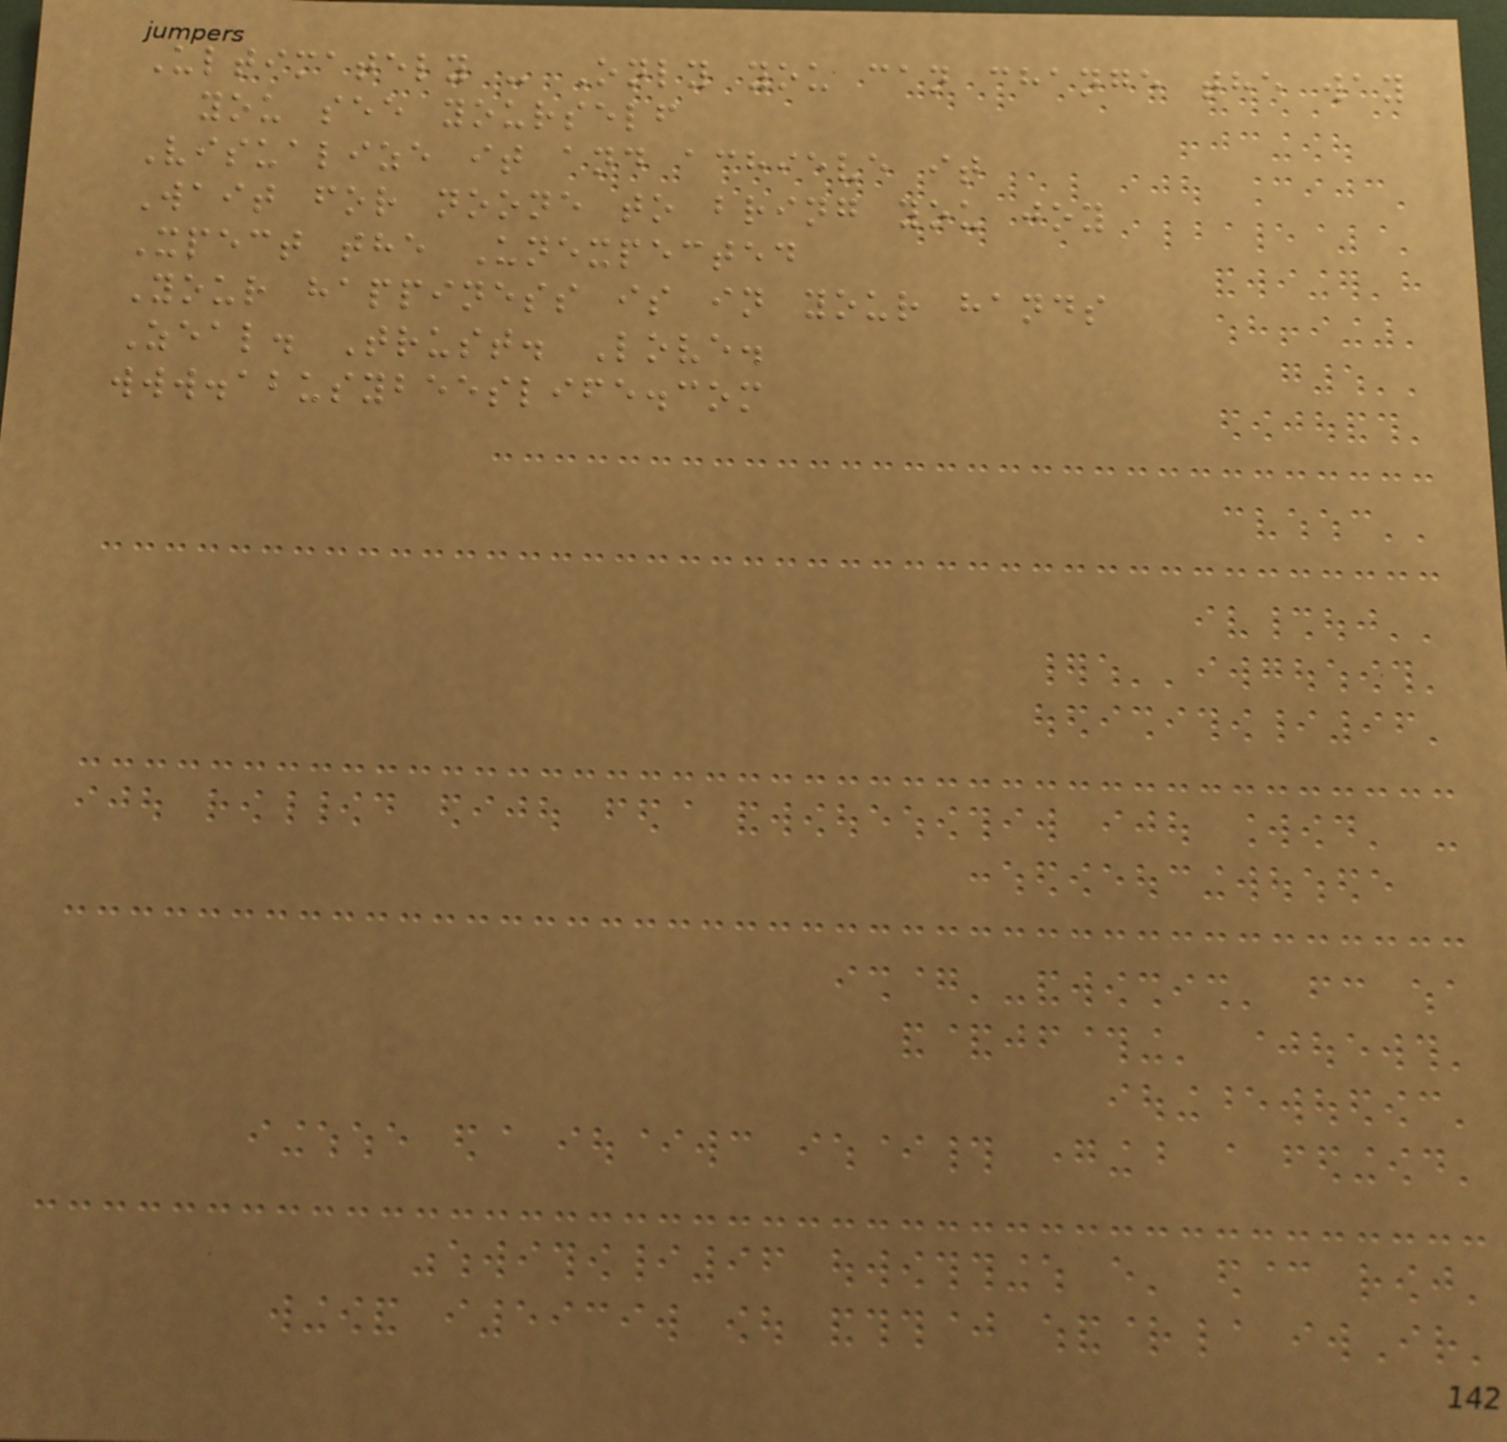Ultimately - Only you can change the way
you see yourself
Visualize it and achieve it
Wait for noone to bring you joy
Xpect the Unexpected
Your happiness is in your hands
Zeal. Trust. Love.
www.abusybeeslife.com
